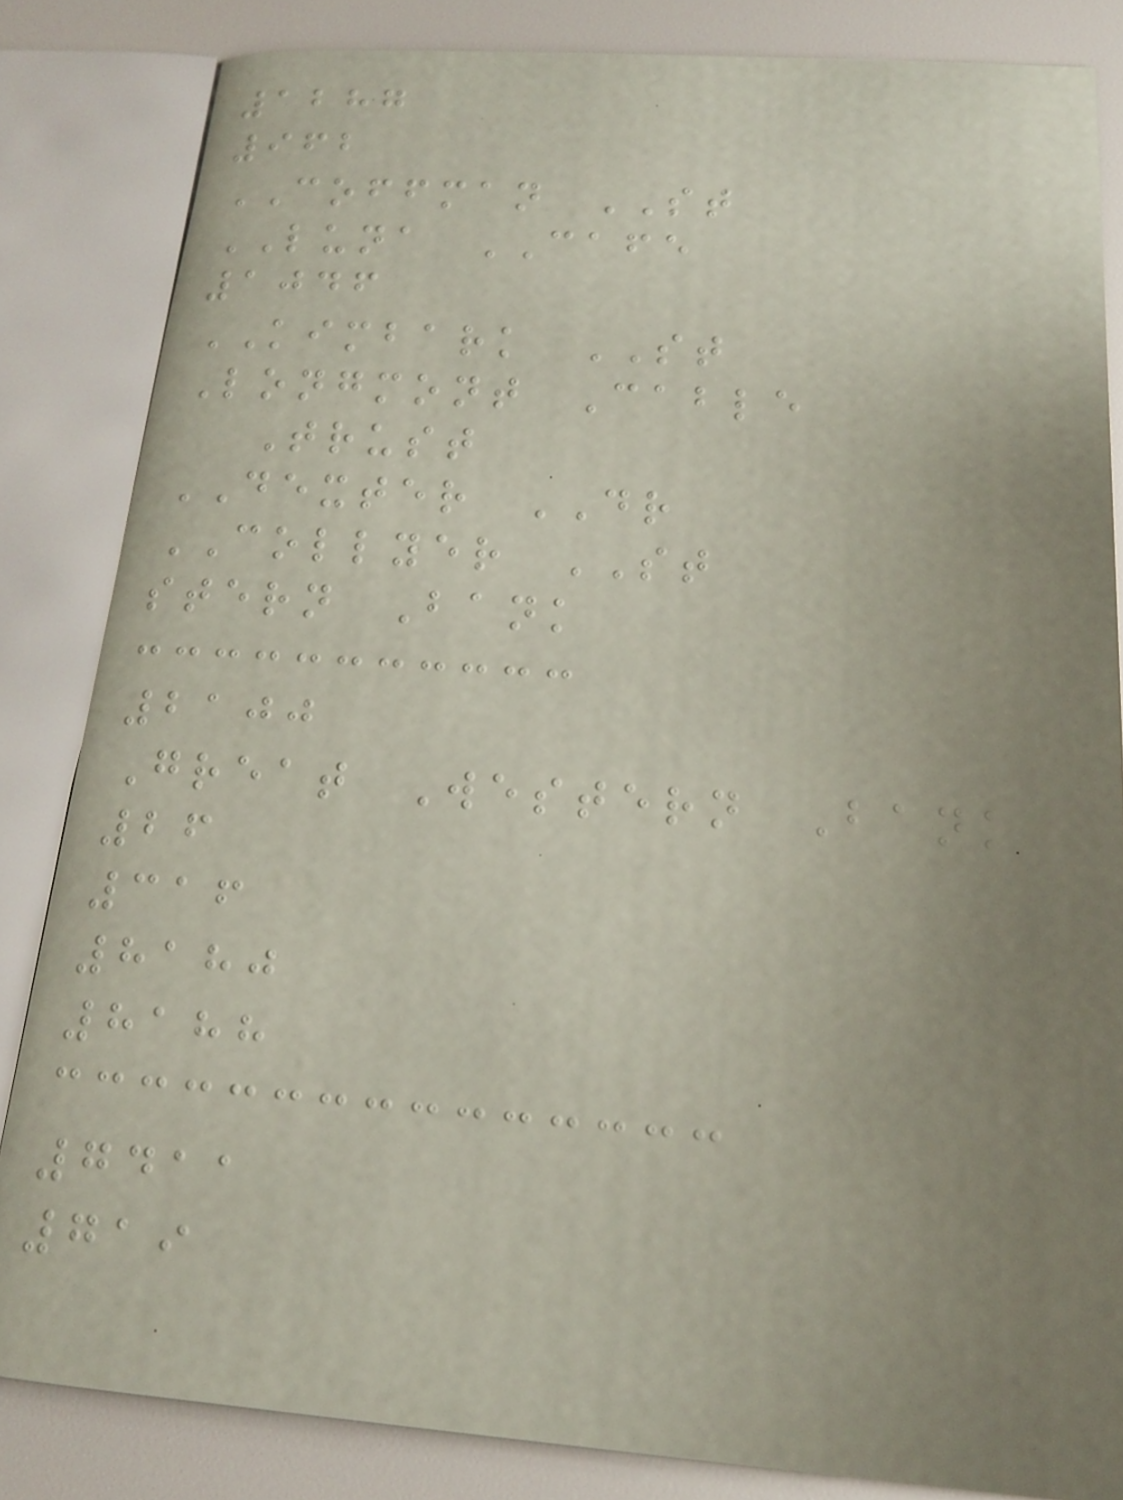1287
962
COFFMAN ST
LUNA CAFE
1046
KIMBARK ST
Longmont Cable
Trust
DEXTER DR
COLLYER ST
stern Bank
2100
Great Western Bank
26
316
8180
8188
7411
719
